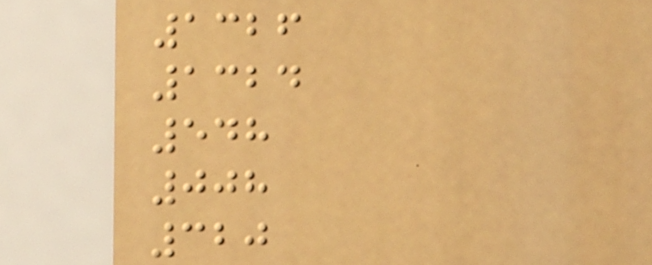1326
1324
548
008
320
